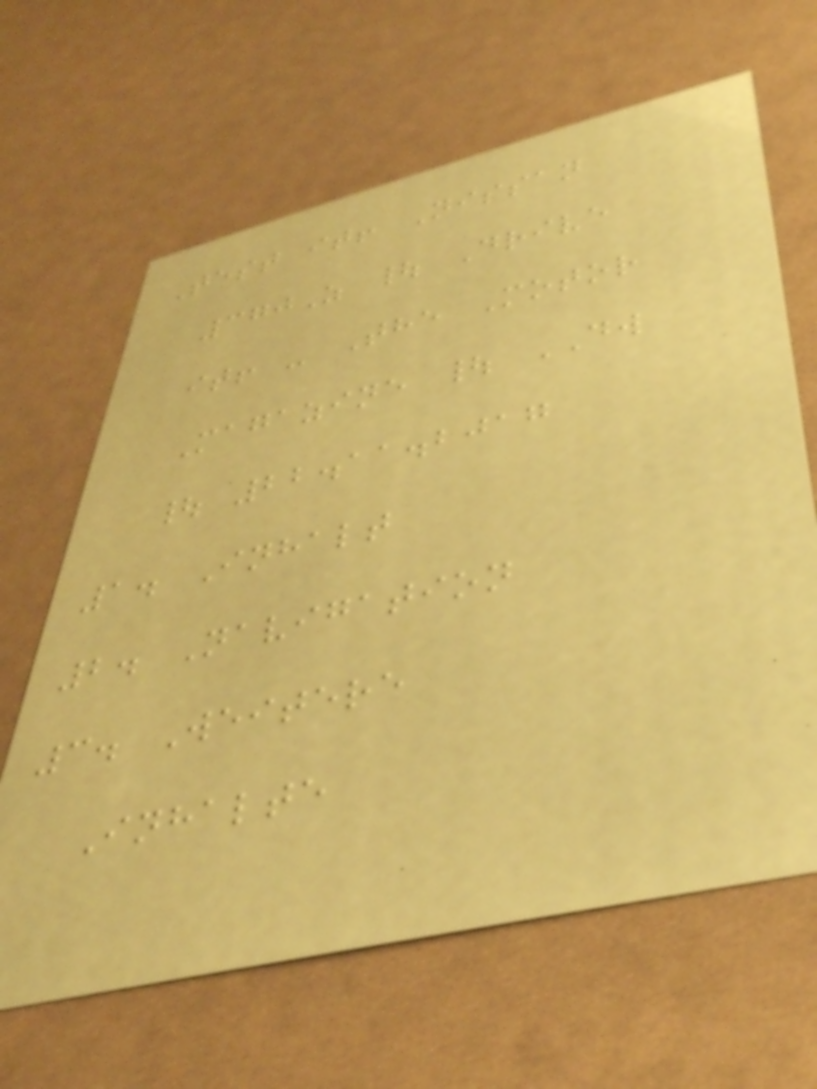Test it! Nissan
370Z | Drive
it! - The Motor
Magazine | DW
| 22.11.2017
1. Inhalt
2. Navigation
3. Weitere
Inhalte
